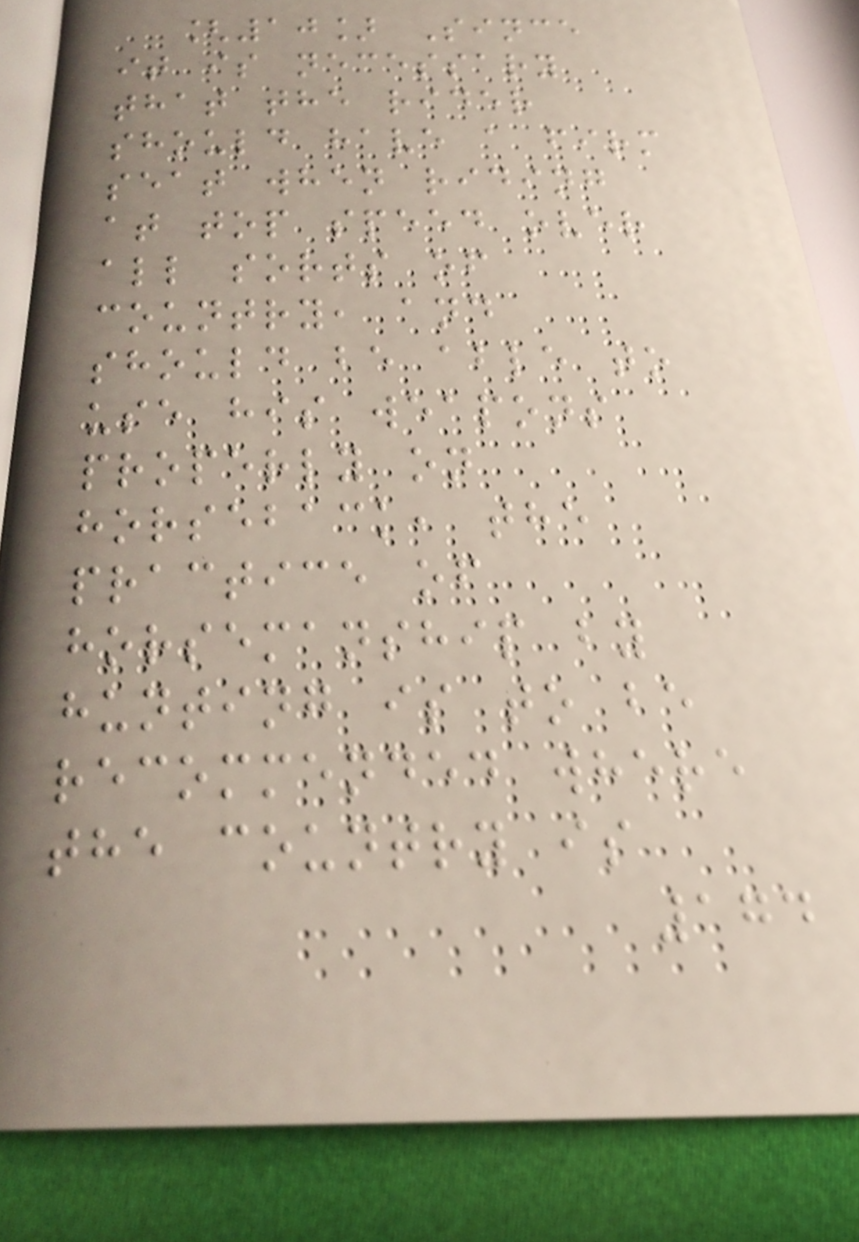[10] Since
it is necessary
that the rider
should have a firm
seat when riding
at top speed over
all sorts of
country, and
should be able to
use his weapons
properly on
horseback, the
practice of
horsemanship by
hunting is to be
recommended where
the country is
174
